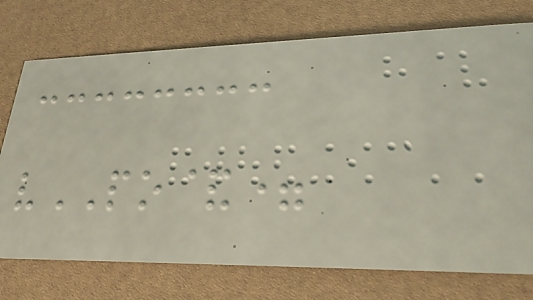vPO&=
